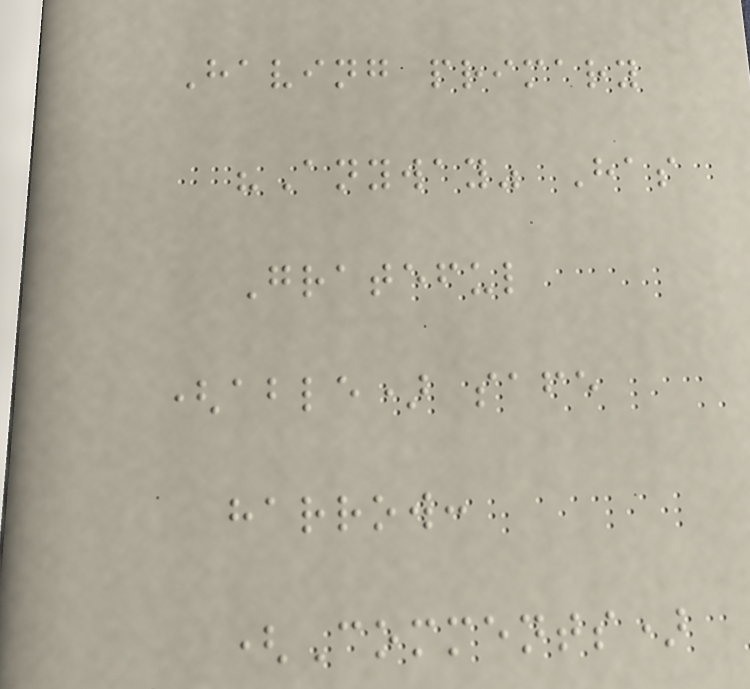Having primary
"Anyway" Has
Grateful
(able) safe
harrow:
(Comments)
